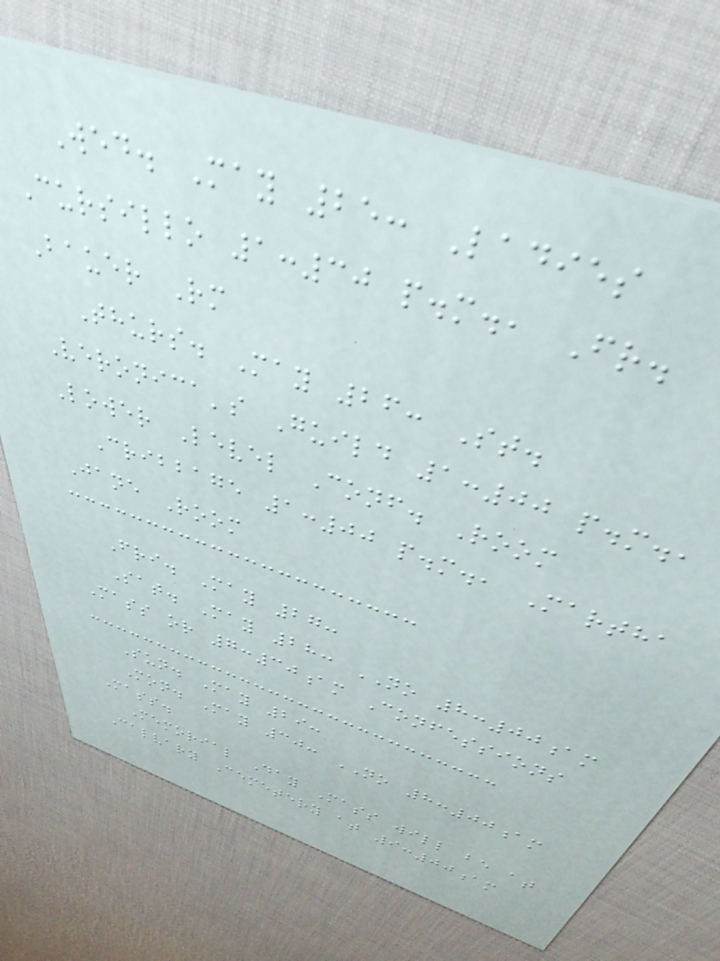Wed. May 25: Ladies
Cursillo 1:30 p.m., Fr.
Bauer Rm
Thurs. May 26: St.
Veronica's Guild 1:00 p.m.,
Lower Level Conf. Room
Cribbage 1:00 p.m., Martha
Jane Room
Fri. May 27:
Sat. May 28: NO 8:00am
Mass or 7:30am Confessions
Sun. May 29:
Mon. May 30: NO 8:00am
Mass.
Memorial Day Mass will be at
Calvary Cemetery at 9:00am
